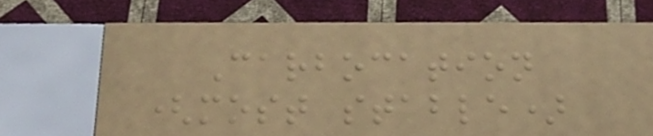Carbocation
(most stable)
